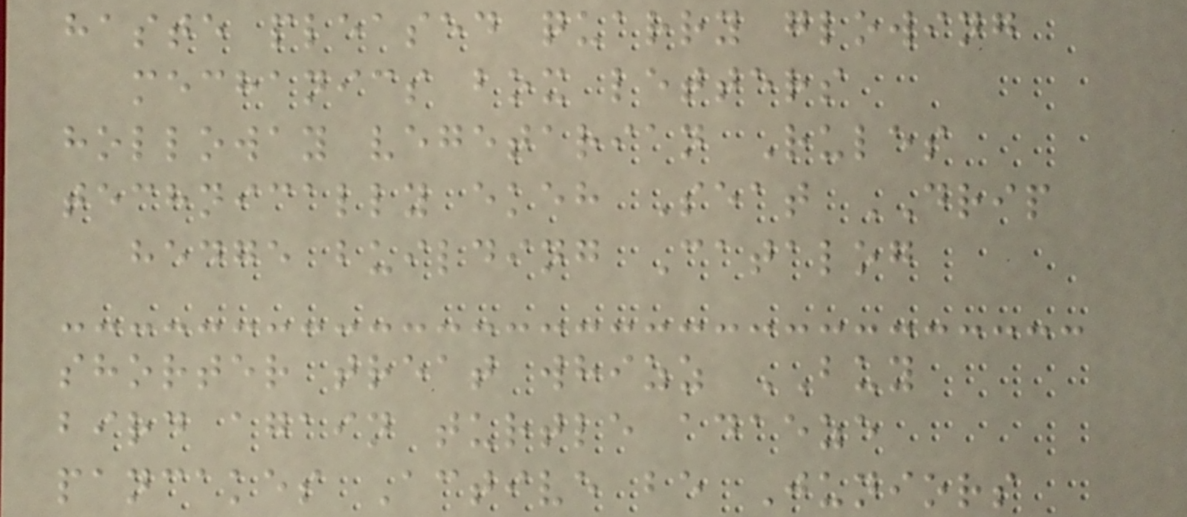haste pleased quarry glowing
mechanics box letters
holloway vegetarian Rules
technically ekeh Seat DRIP
hedge building Catalog
shorter treat whizz BUY
bird again turtle adaeze
pancakes Active be Juniors
